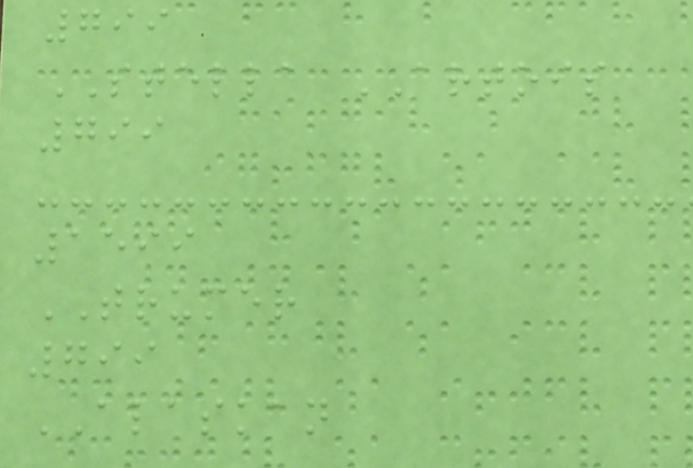799
STELLA ARTOIS
799
1599
TRUMER
799
ALASKAN
